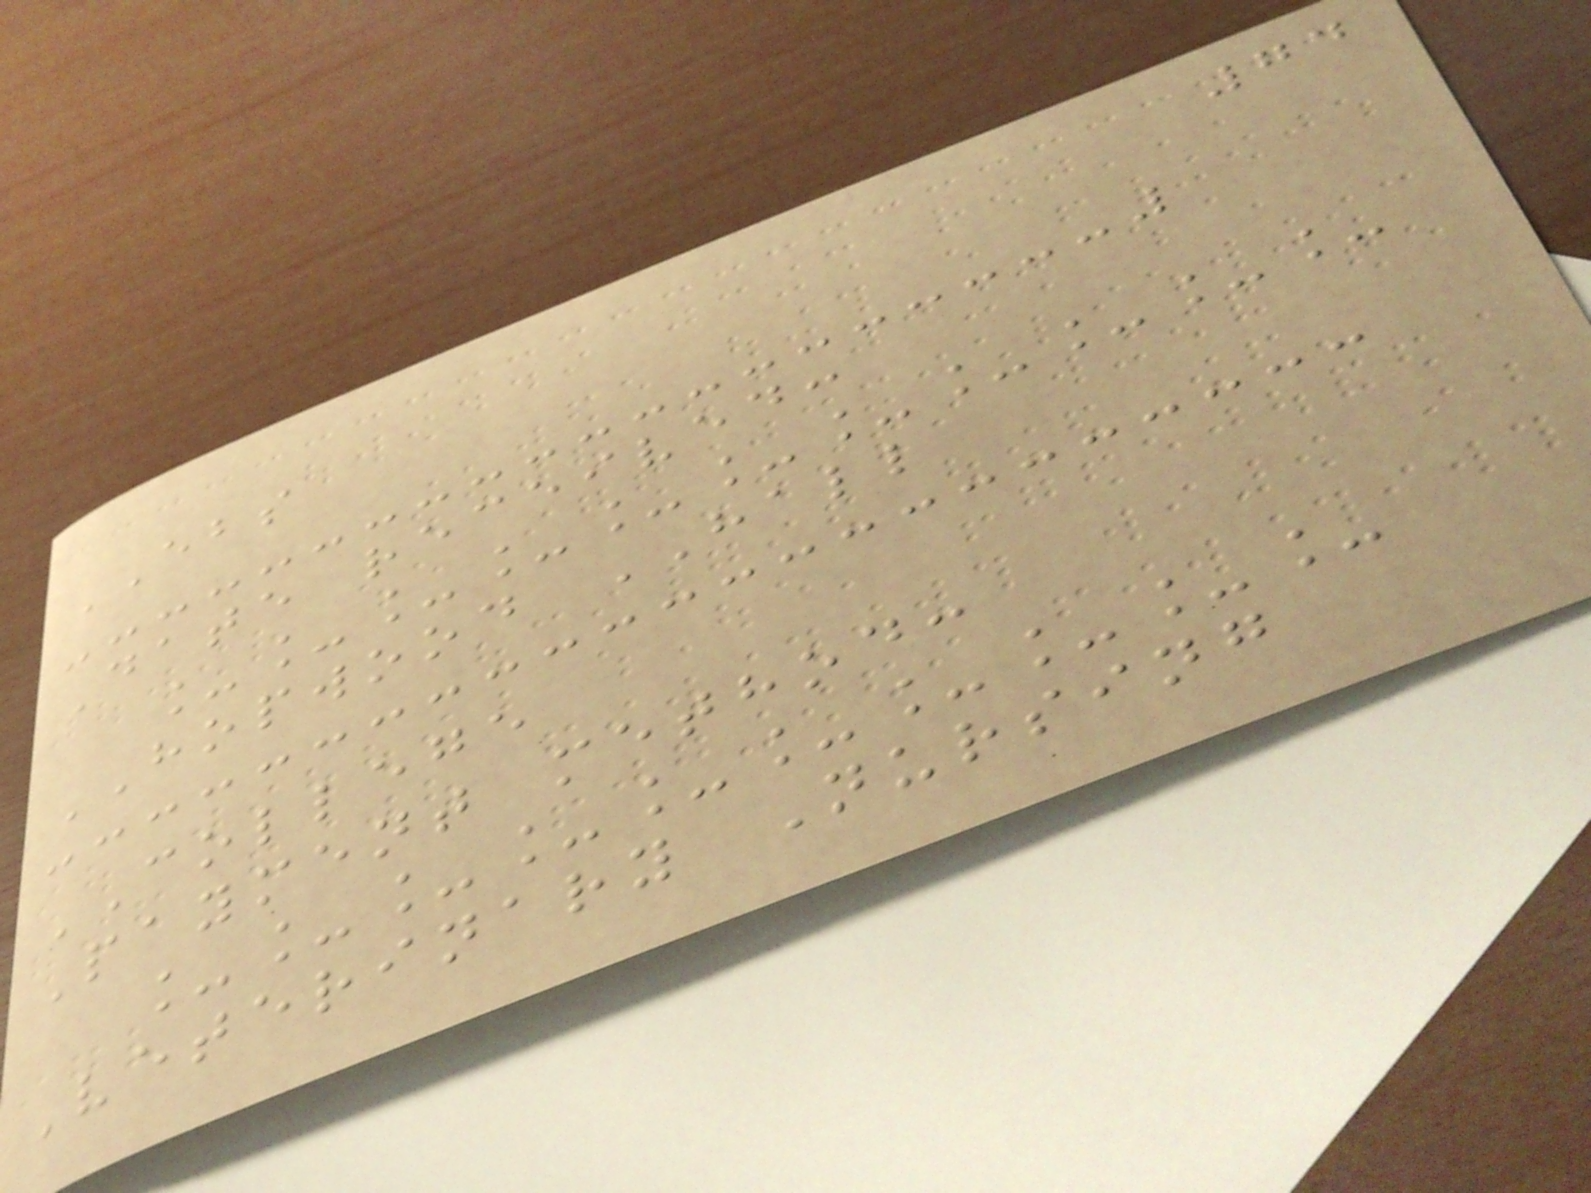74
EBS
Date received:
___________
HOPWOOD HALL
COLLEGE
Payment method:
__________
Veterinary Nursing
